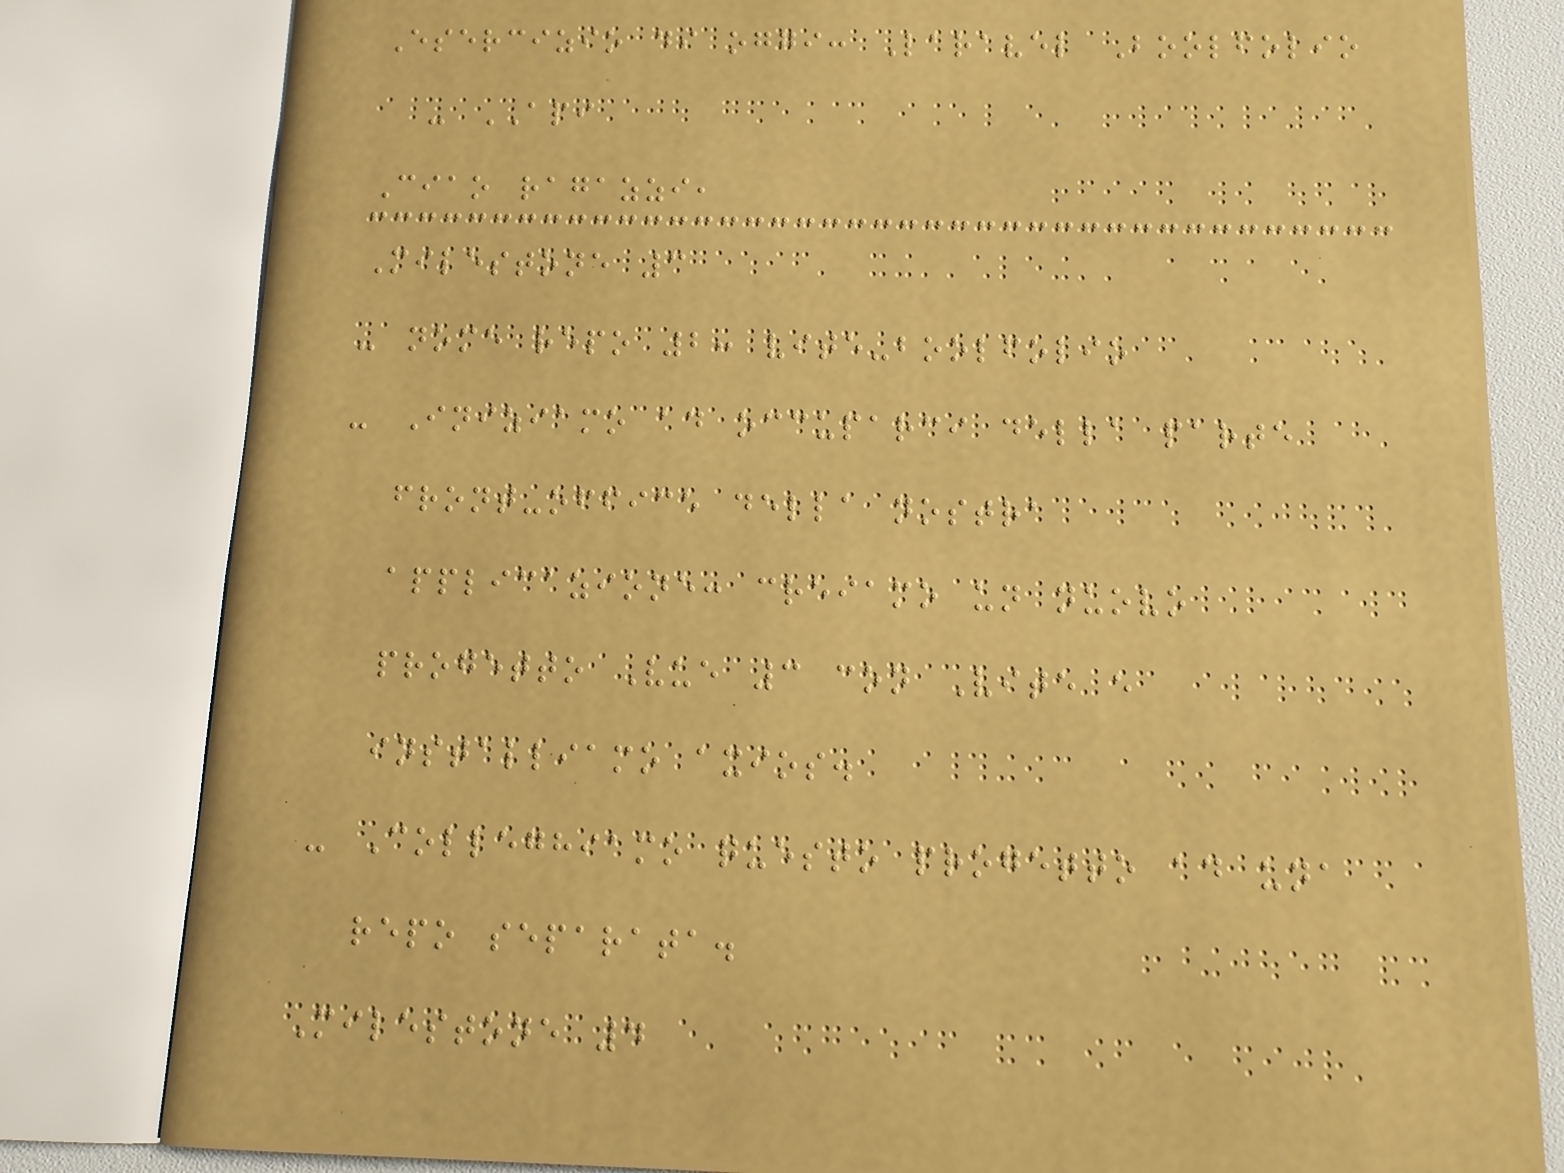Esercizio di oggi: Laravel Boolfolio
- API
Ciao ragazzi,
Milestone 3
- nome repo 2: vite-boolfolio
- Iniziamo ad occuparci della parte
front-office della nostra
applicazione: creiamo un nuovo
progetto Vue 3 con Vite e
installiamo axios.
- Colleghiamo questo progetto ad una
repo separata.
Milestone 4
